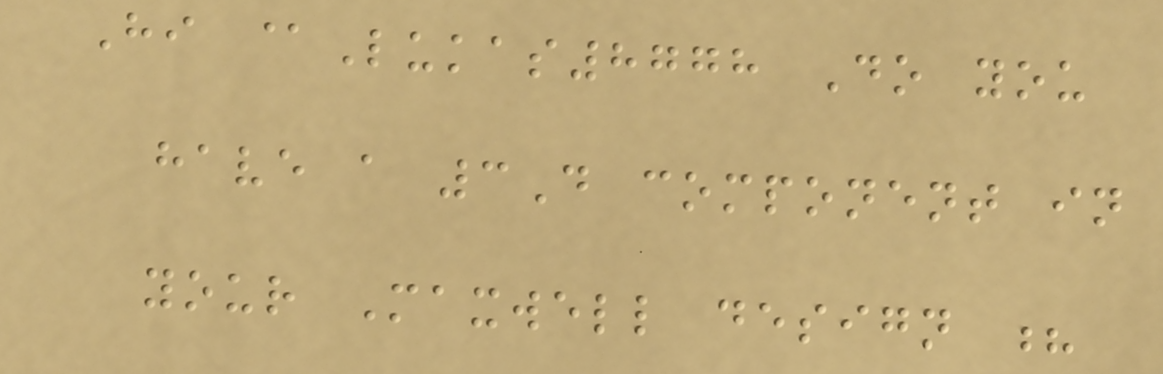Hi @Lukas8778 Do you
have a 3D component in
your Maxwell design ?
